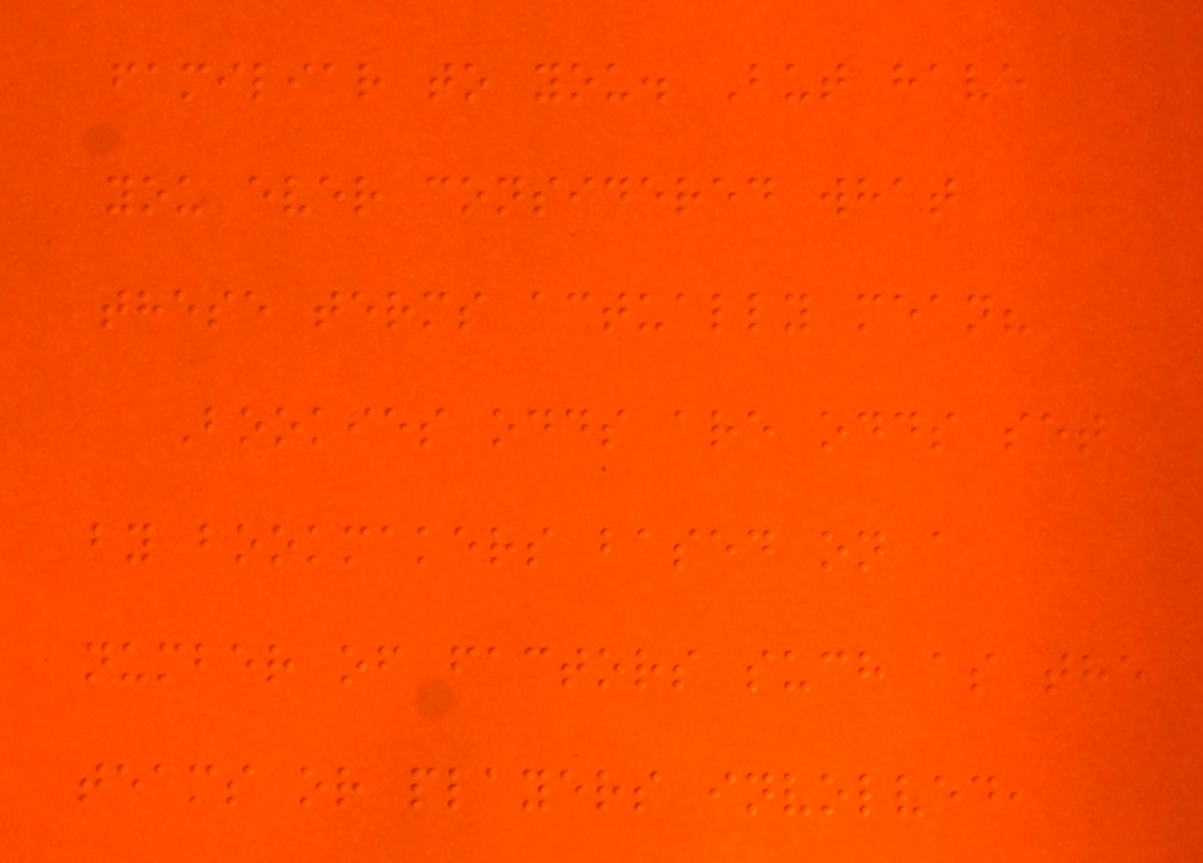familiar to you. But have
you ever considered what
these terms actually mean?
Bookies odds are odds set
by bookmakers based on a
number of factors such as the
teams or players involved,
